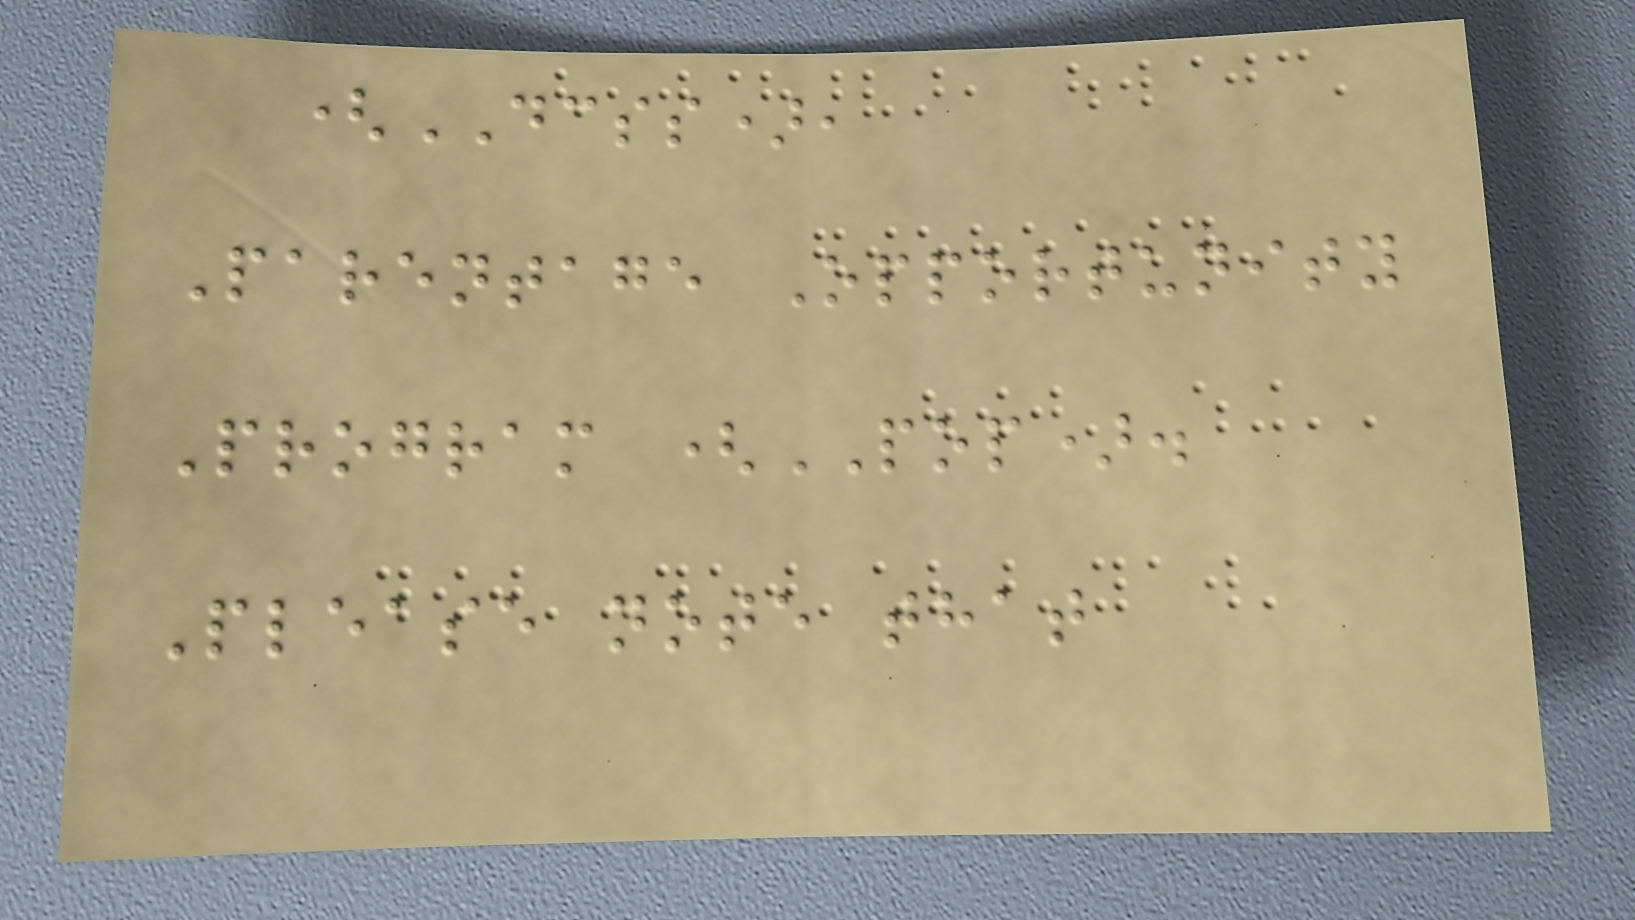(DCSS),
Parentage Opportunity
Program (POP).
Please note that
